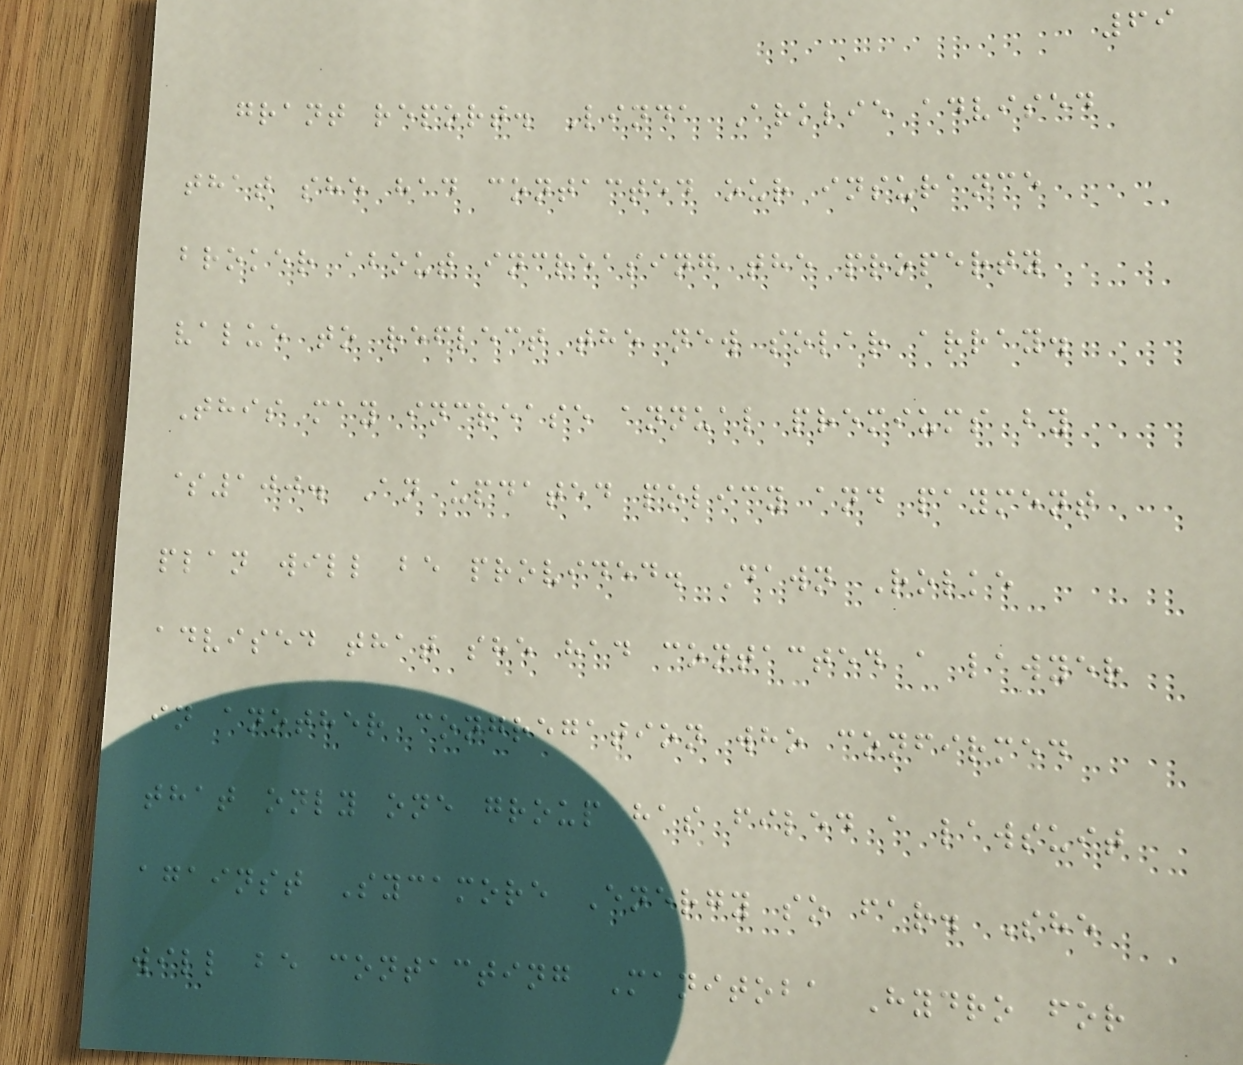69
grant report. Linda Arklie advised
that she had contacted our insurance
broker about increasing the property
value to reflect the new solar array.
This may increase annual premiums by
$100. An updated policy and payment
plan will be provided. Dawn Rolke
advised that she had contacted a lawyer
in another congregation who confirmed
that only one group has filed a lawsuit
against Sycamore Energy so far. She
will be contacting Manitoba Hydro for
